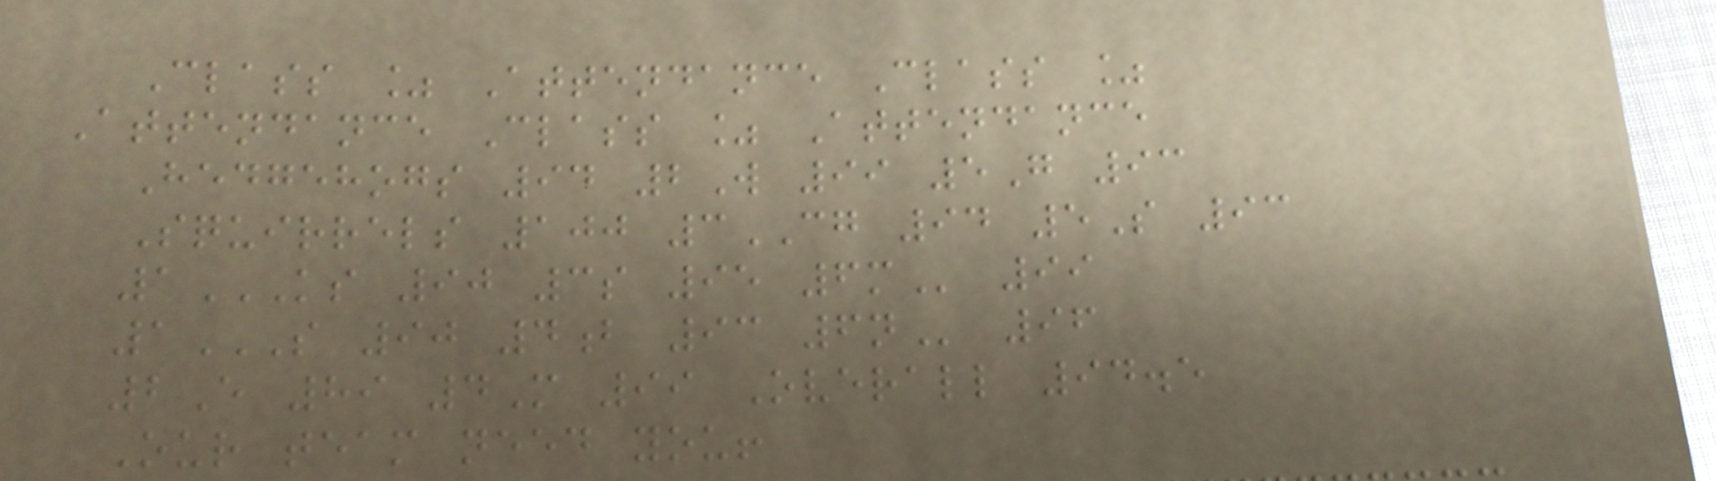Class % Attendance Class %
Attendance Class % Attendance
Hedgehogs 94 2W 99 5G 93
Squirrels 100 3CG 94 5S 93
1KS 90 3S 95 6M 99
1S 90 4B 93 6N 96
2E 89 4M 99 Overall 94.5
Our team need you!
